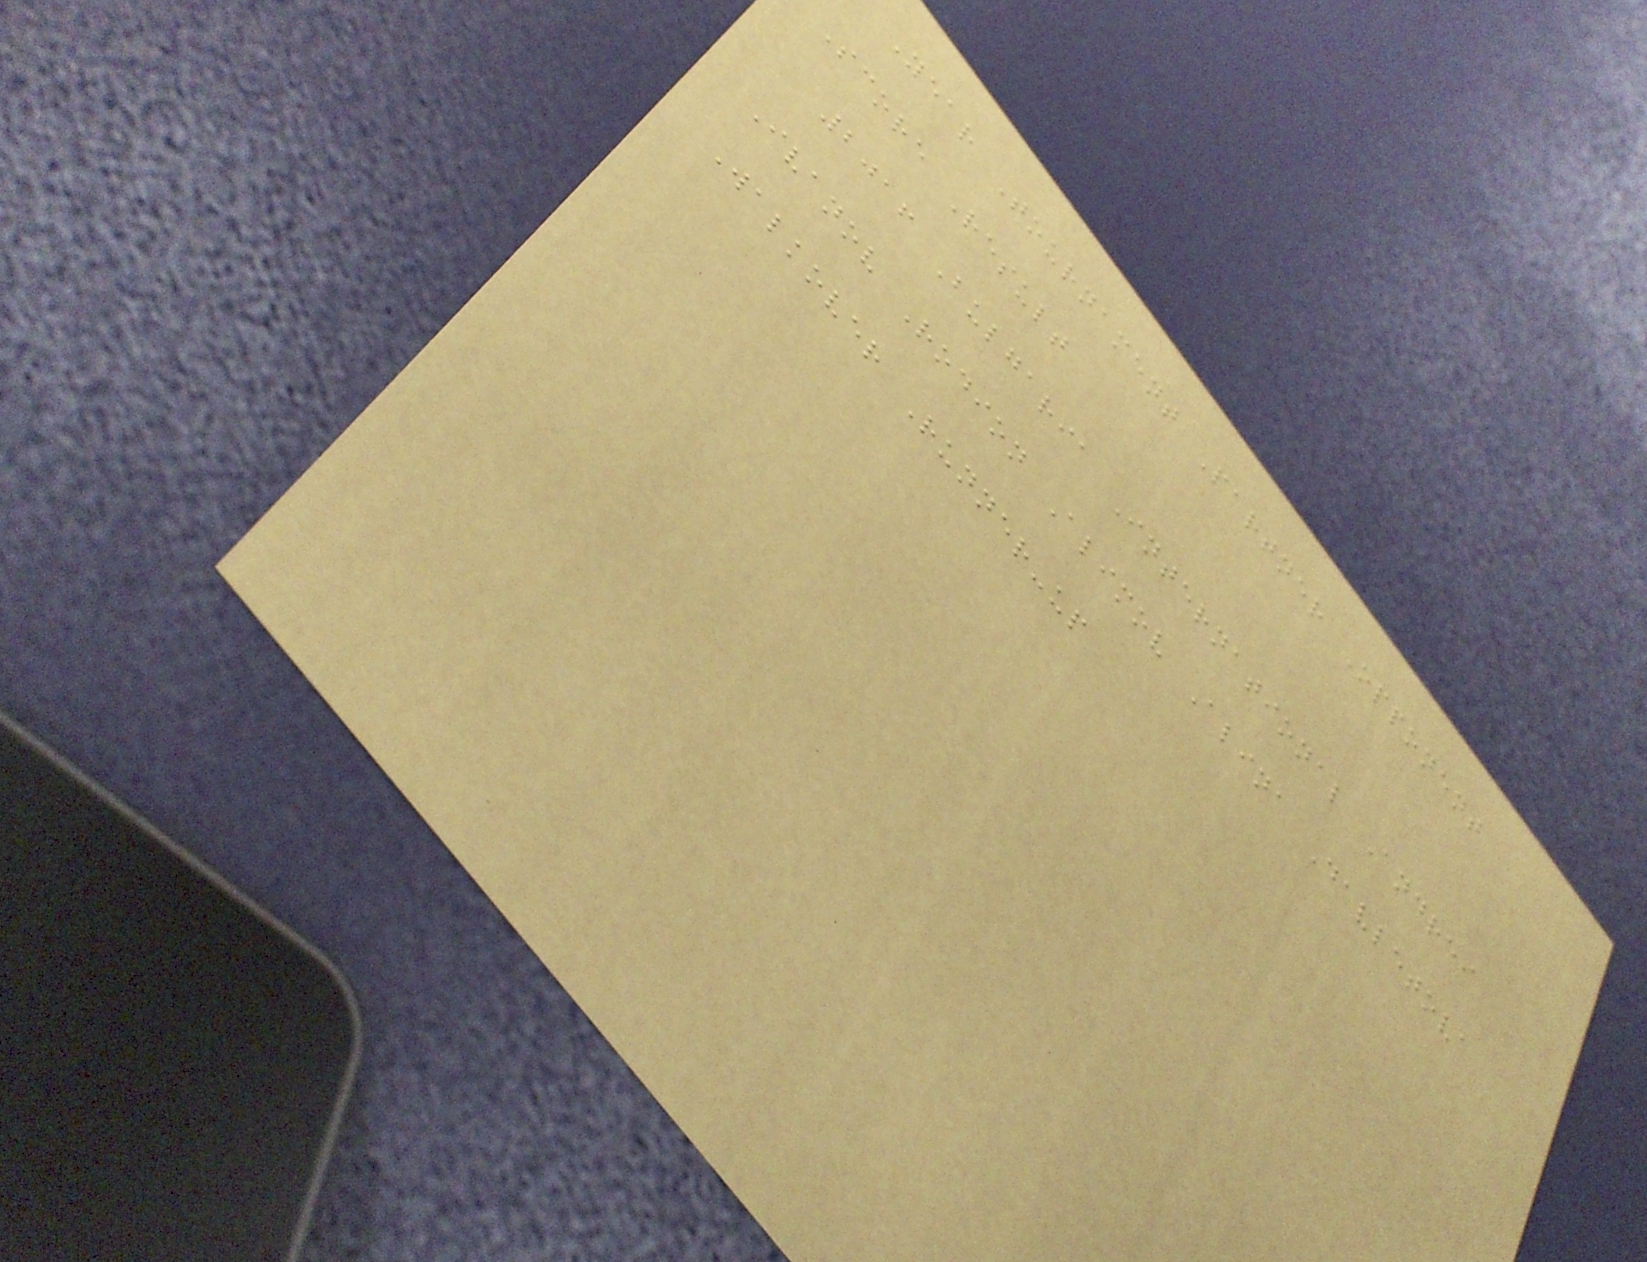Year Tournament Partner Opponent
Score Result
2016 Bulgaria International Andrei
Ivanov Rodion Alimov Alina Davletova
Walkover Runner-up
